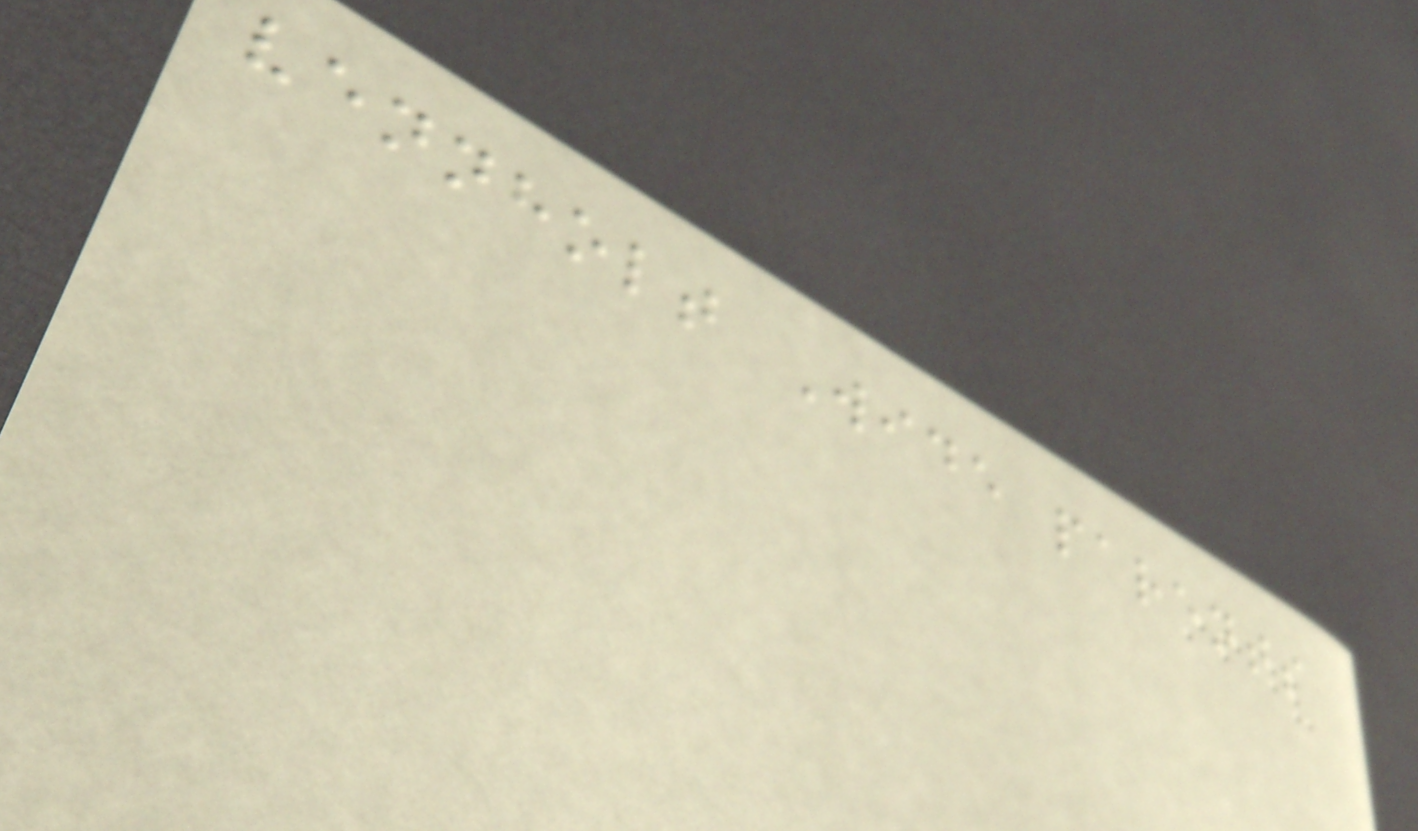vennholt Wide parents
